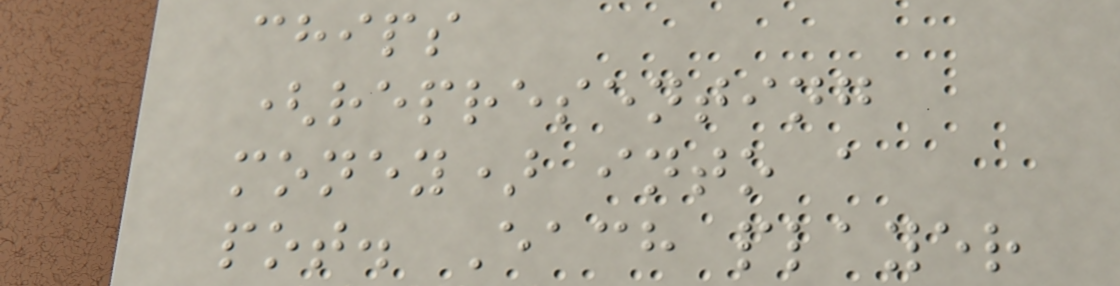chips
(representing
money) into a
pot. Each player
